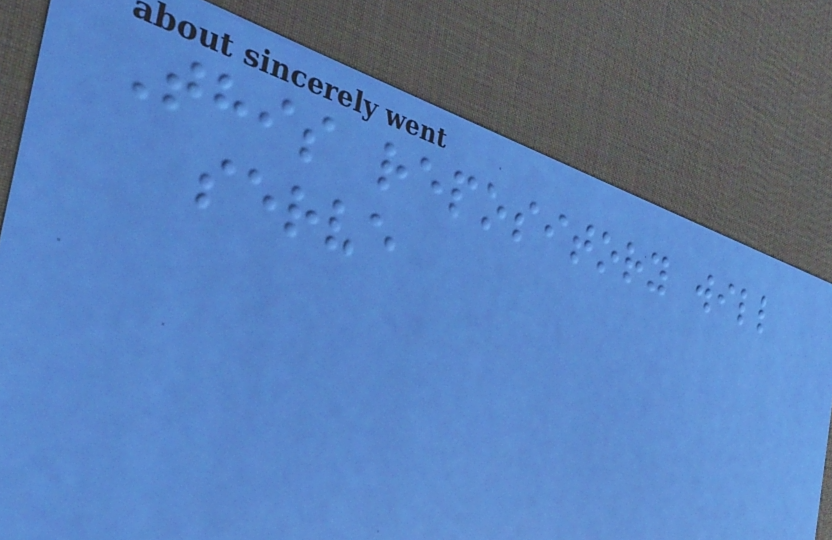This repository will
serve
